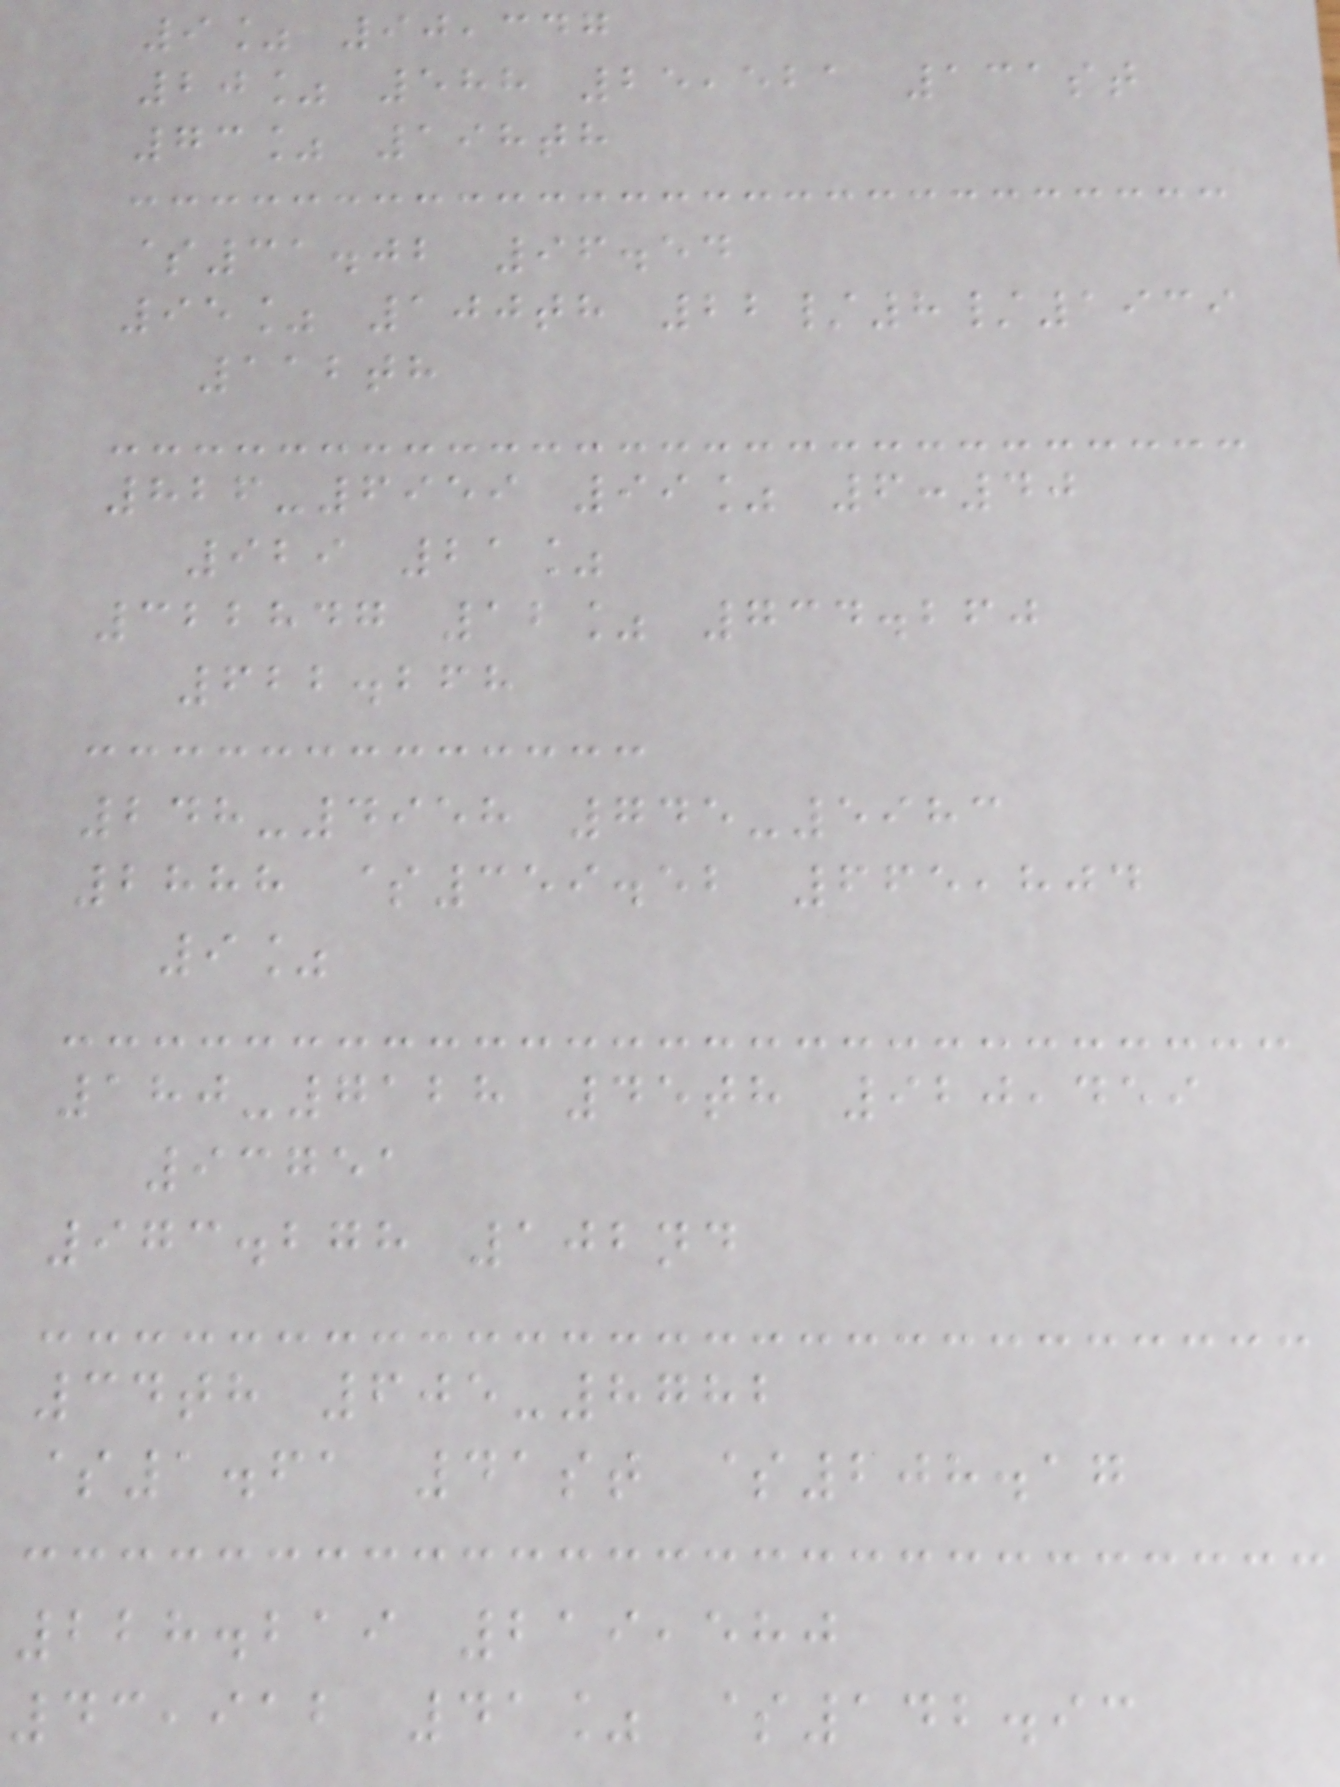9% 90,347
20% 588 25,521 131st
73% 198th
$31.02 96.54
95% 100th 22/8/1939
112th
826-6959 99% 6:40
929 21%
322847 12% 734.260
622.268
248-4958 745-5983
2888 $359.52 665,804
9%
180-7128 45th 920,459
93751
973.278 102nd
34th 605-8782
$1.61 41st $208.17
228.219 219,580
43,912 41% $142.93
